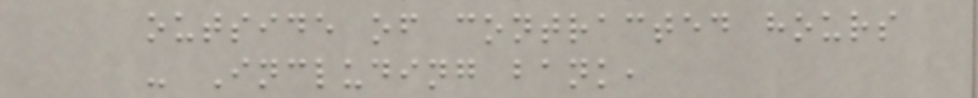outside of contracted hours
- Including bank,
